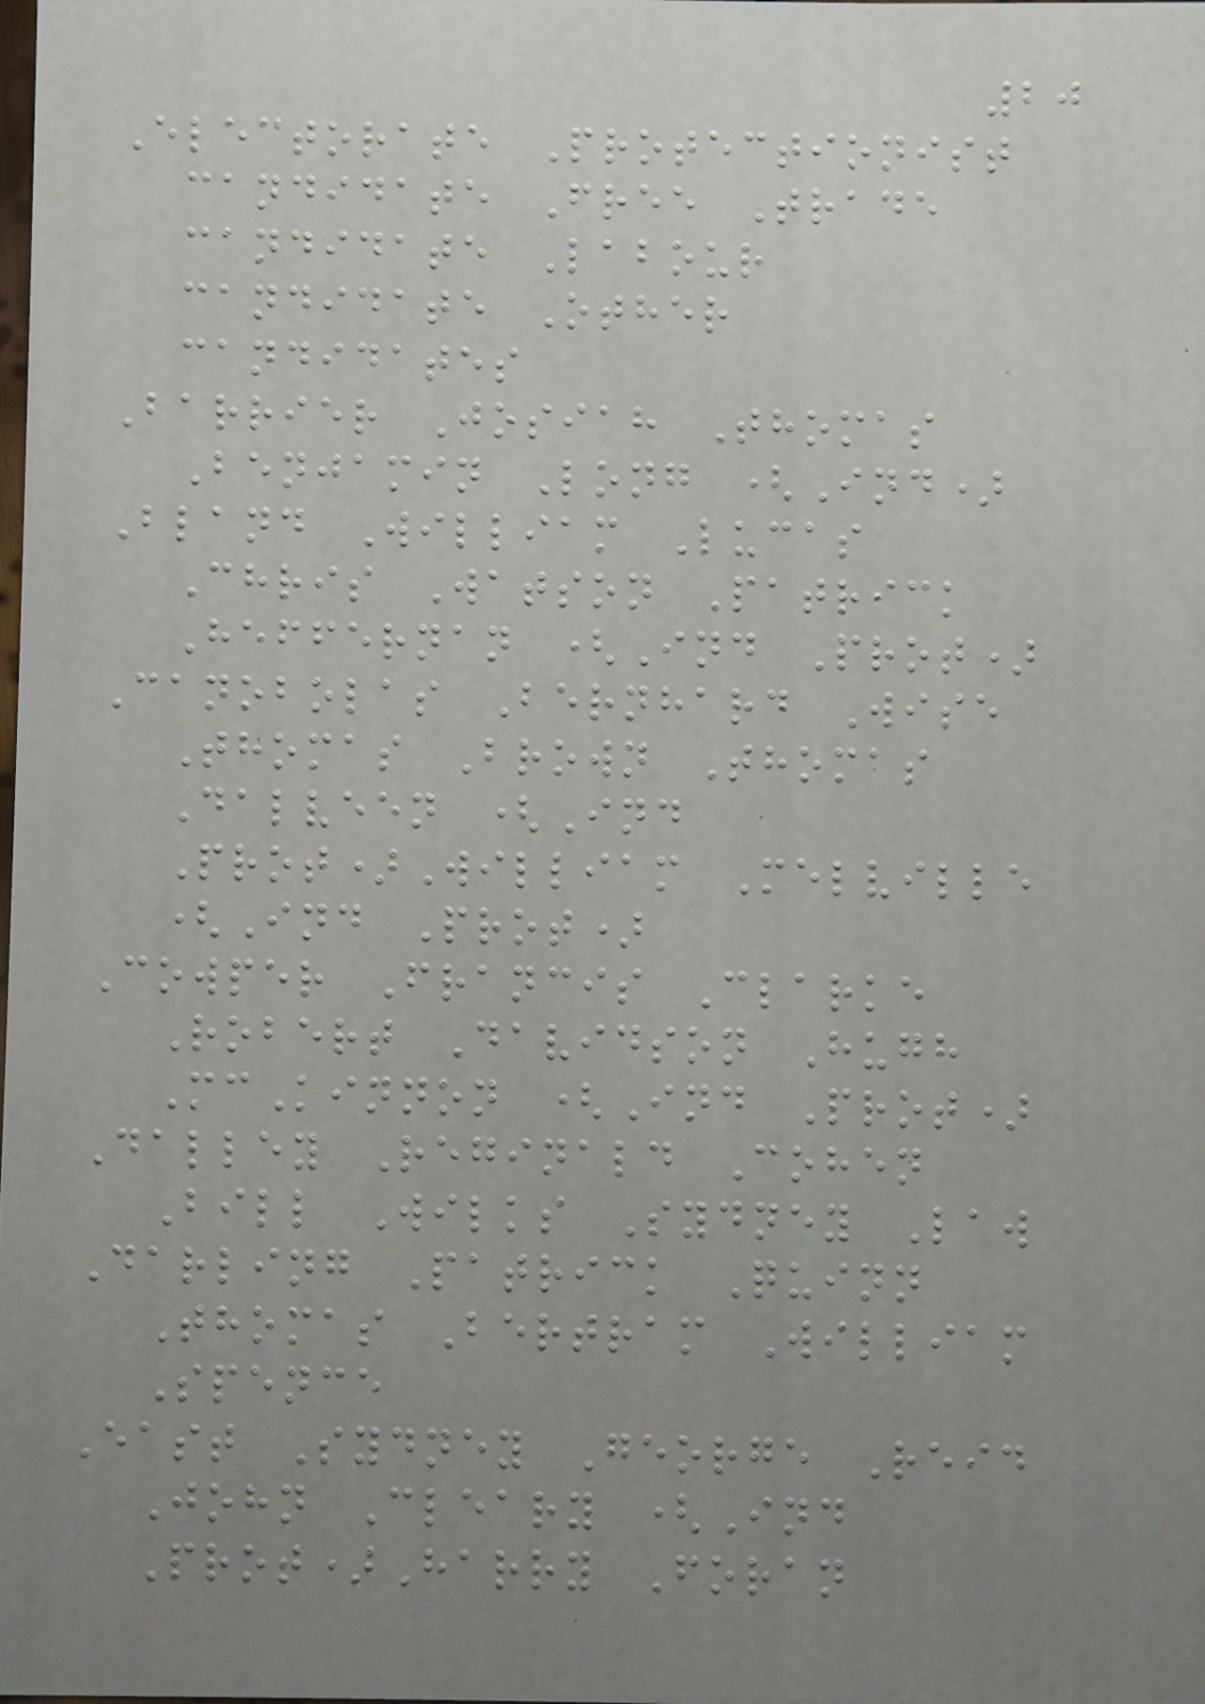20
Electorate Protectionist
candidate Free Trade
candidate Labour
candidate Other
candidates
Barrier Josiah Thomas
Benjamin Long (Ind)
Bland William Lucas
Chris Watson Patrick
Heffernan (Ind Prot)
Canobolas Bernhard Wise
Thomas Brown Thomas
Dalveen (Ind
Prot)William Melville
(Ind Prot)
Cowper Francis Clarke
Robert Davidson Hugh
McKinnon (Ind Prot)
Dalley Reginald Cohen
Bill Wilks Sydney Law
Darling Patrick Quinn
Thomas Bertram William
Spence
East Sydney George Reid
John Cleary (Ind
Prot)Harry Foran
